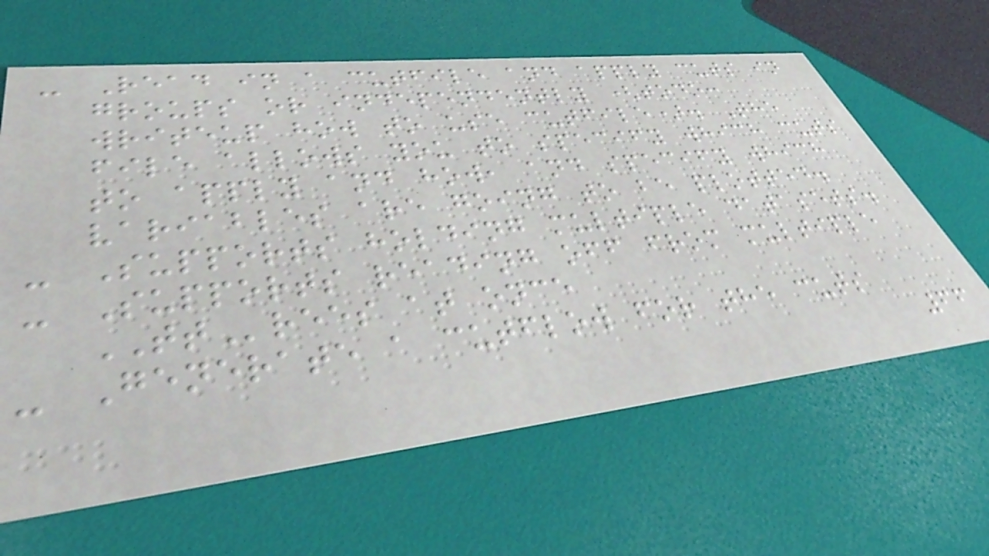- Read in a cutfile and apply cuts in
groups or independently (todo:
writeup how to use cutfile). The
file allows you to specify which cuts
to apply and how, and specify which
variables are going to be plotted.
- Supports holding multiple datasets.
- Supports reading off from multiple
TTrees at once
- Generate a cutflow for the cuts
66
